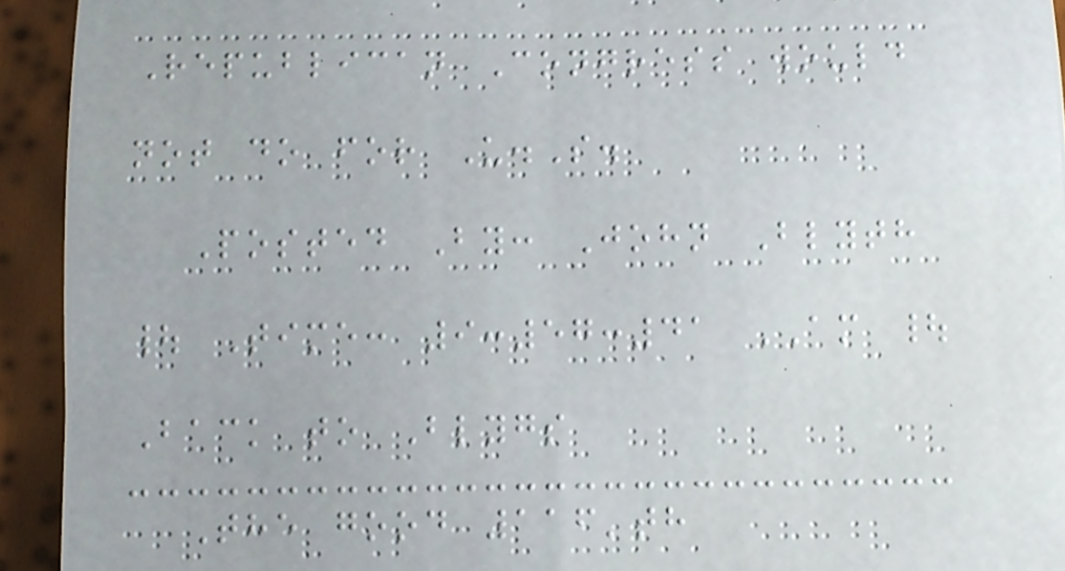Republican Congress would
not do for U.S.
Posted By: John Blyth
| Time: 9:57:41 AM |
Back to Blygs
The good 116'th
